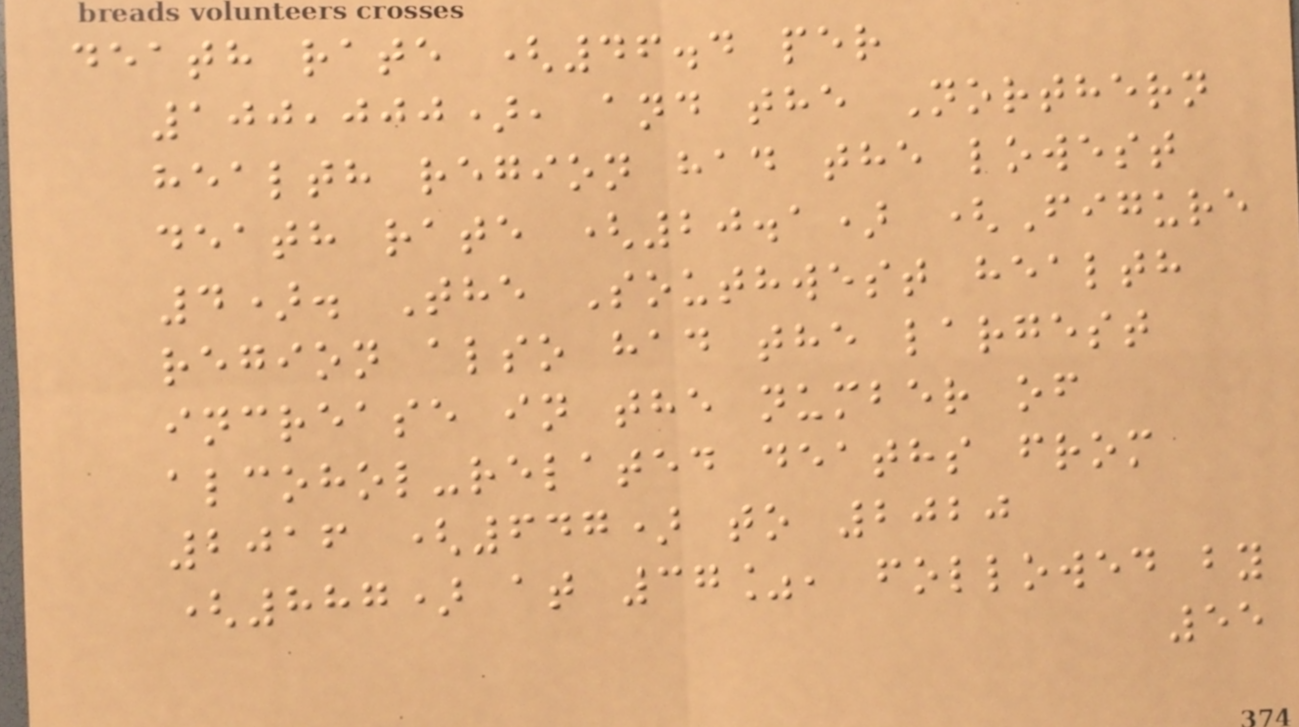death rate (46.4 per
100,000), and the Northern
health region had the lowest
death rate (20.1) (Figure
4). The Southwest health
region also had the largest
increase in the number of
alcohol-related deaths from
2016 (647) to 2020
(887) at 37%, followed by
55
